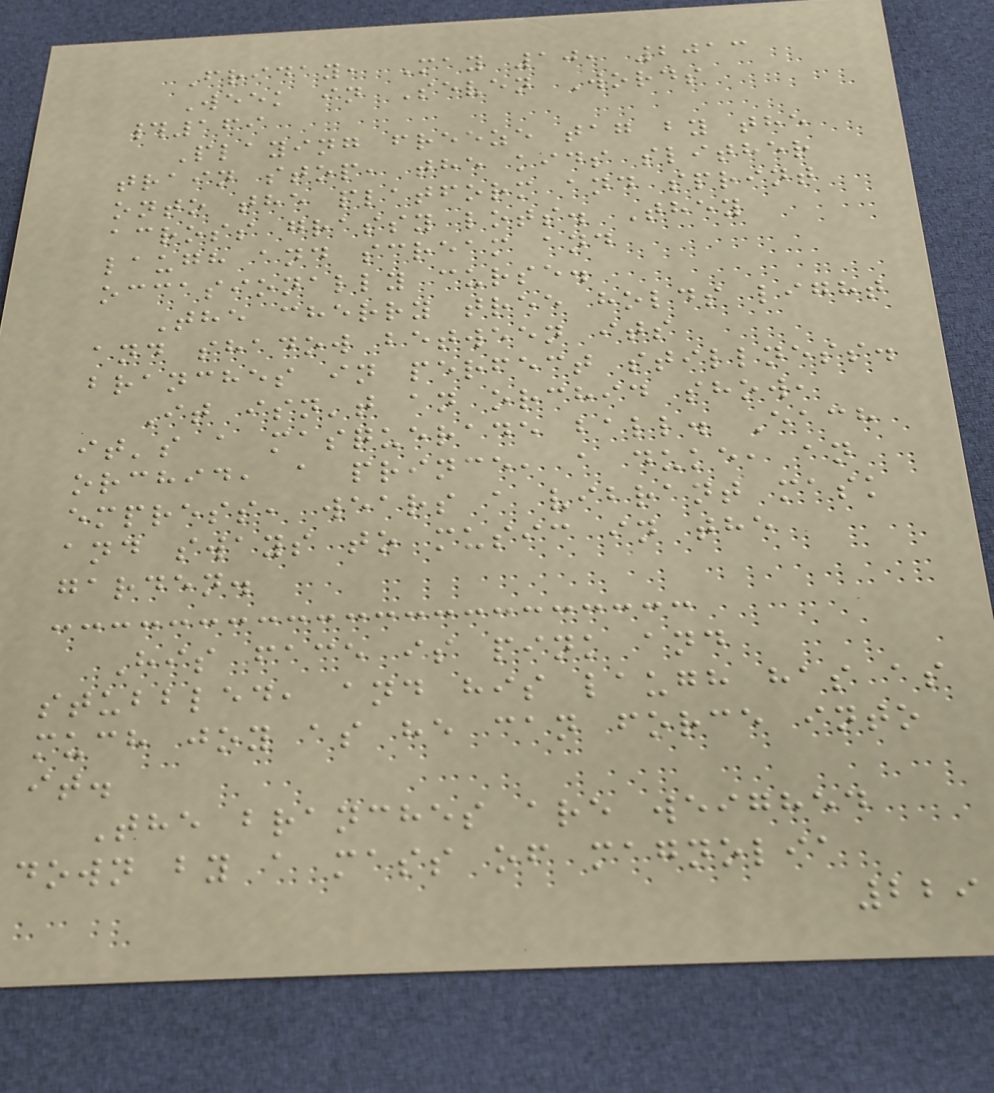Friday, May 10, 2013
Week in Seven Words
#169
Playing freeze tag by the
train stop, the kids slither
onto the platform and sprint
across grassy lots. They
laugh and scream and
occasionally curse.
The cherry tree holds light
and shadow between its
branches in perfect stillness.
It isn't an orchid show,
it's a masquerade ball. Each
orchid, a prince, a duke, an
empress, wears a vibrant mask
and sways to music in the
garden.
His face is pink and
stubbled, and his laugh has as
much joy as he can force into
it.
The branches are weighed
down by a mass of magnolia
229
